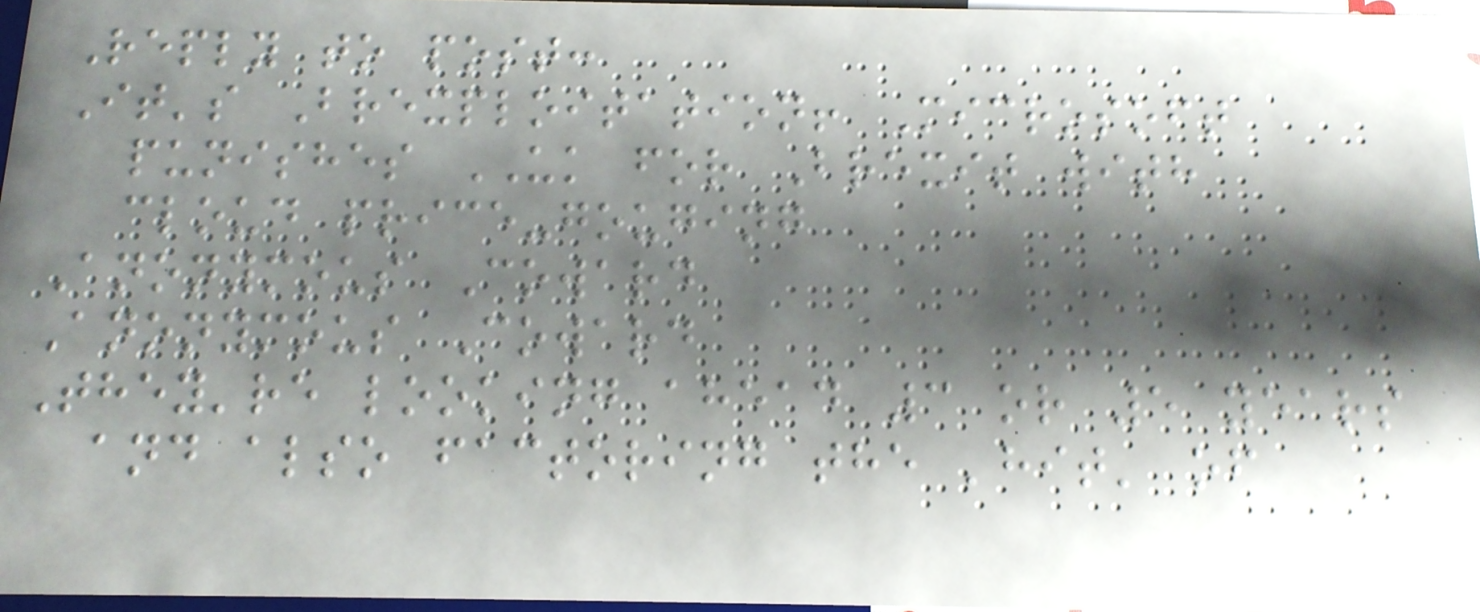Reply to post:
It's Brexploitation! Microsoft
punishes UK for Brexit with
cloud price-gouging
Anonymous Coward
Anonymous Coward
They're looking ahead 3 or 5 years
and also factoring the 'hit' of
